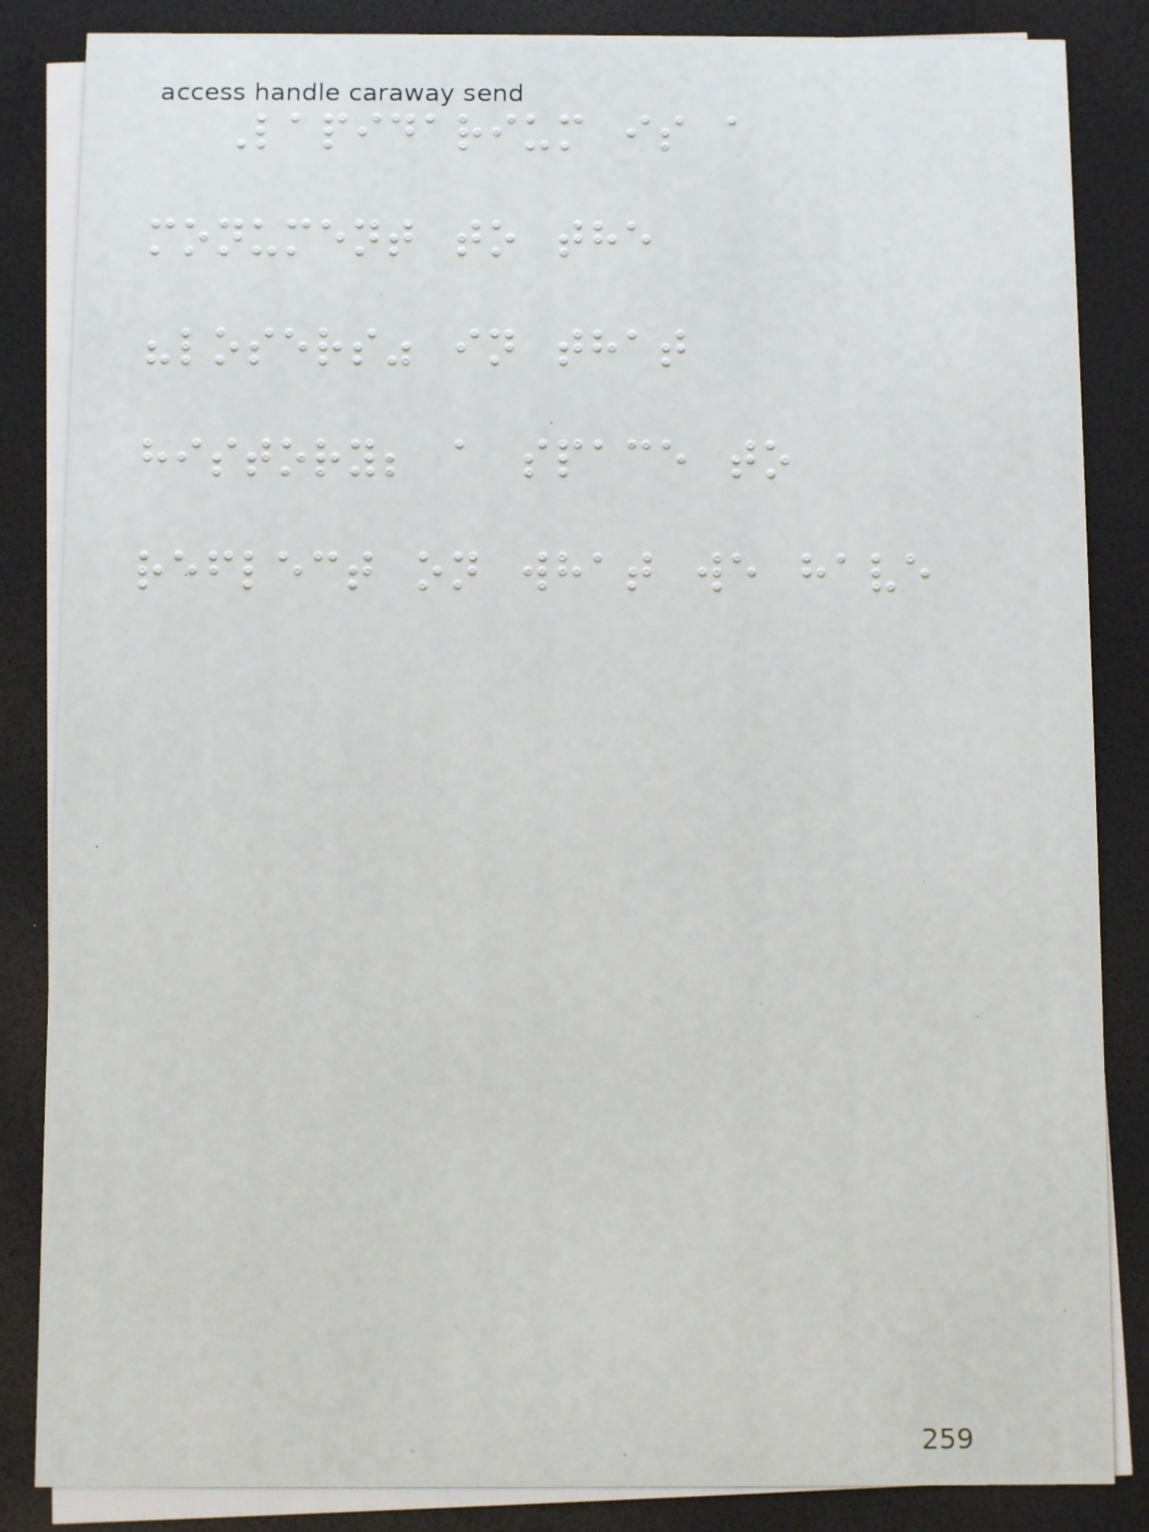Lapidarium is a
monument to the
"losers" in that
history; a space to
reflect on what we have
